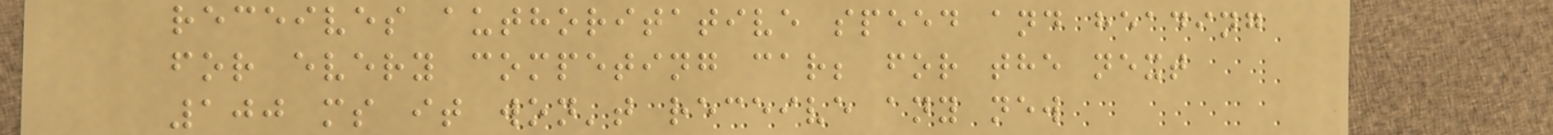receives authoritative speed and heading
for every competing car; for the next
100 ms it won't receive any new
